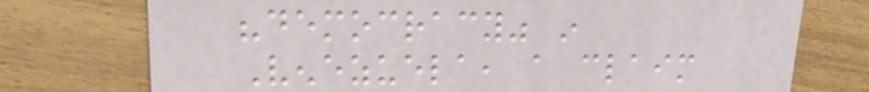"democracy" in
Venezuela, a claim
